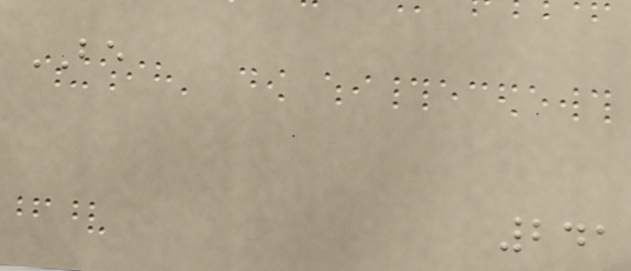BE
241
